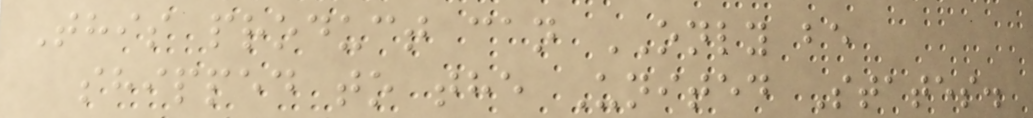This product can ONLY be
shipped to the United States.
